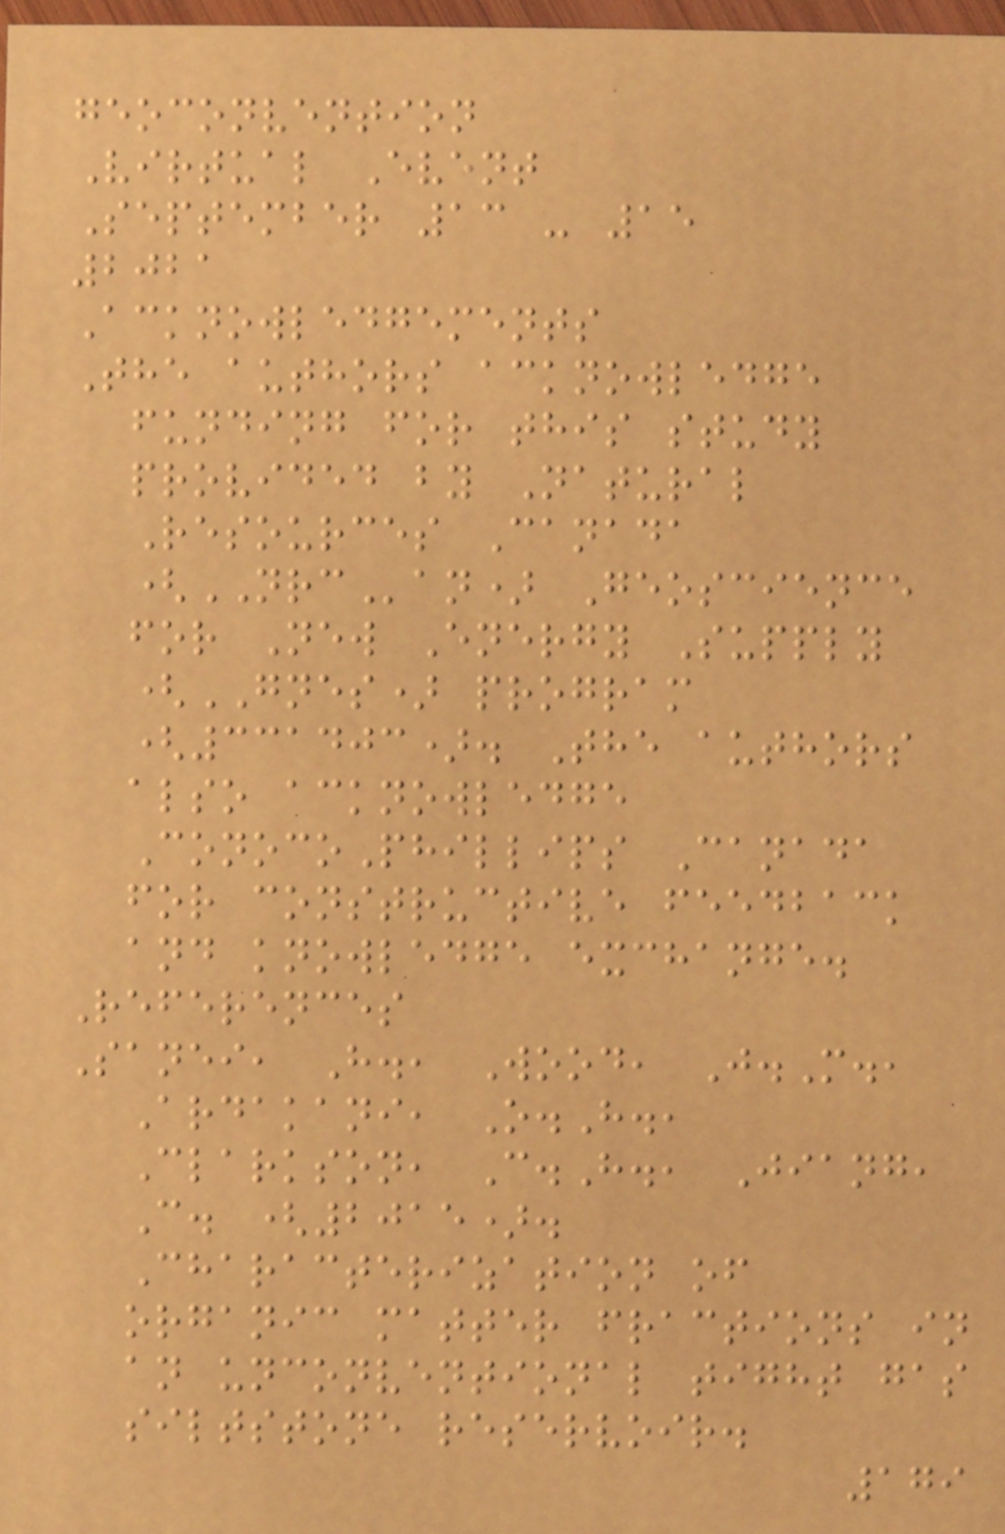geoconvention
Virtual Event
September 13 - 15
2021
Acknowledgements
The authors acknowledge
funding for this study
provided by Natural
Resources Canada
(NRCan) Geoscience
for New Energy Supply
(GNES) program
(331403). The authors
also acknowledge
ConocoPhillips Canada
for constructive feedback
and knowledge exchange.
References
Sanei, H., Wood, J.M.,
Ardakani, O.H.,
Clarkson, C.H., Jiang,
C. (2015).
Characterization of
organic matter fractions in
an unconventional tight gas
siltstone reservoir.
179
